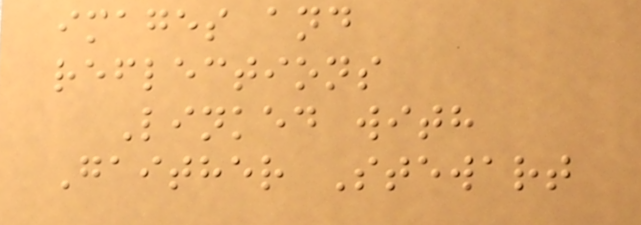images and
reflections
Linked with
Gaither Stewart
